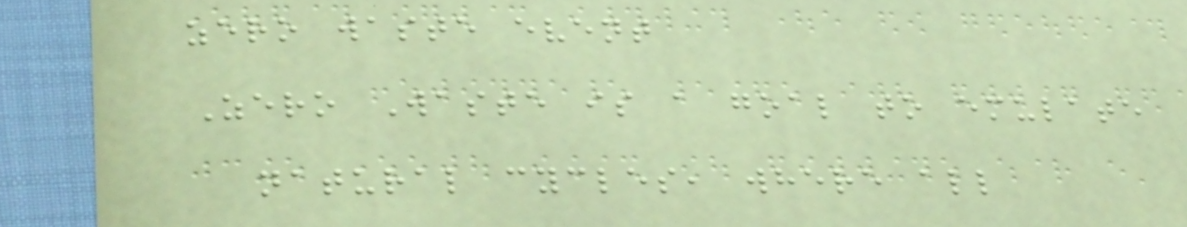zero waste event
Zero Waste is a goal to emulate
natural cycles, where all
